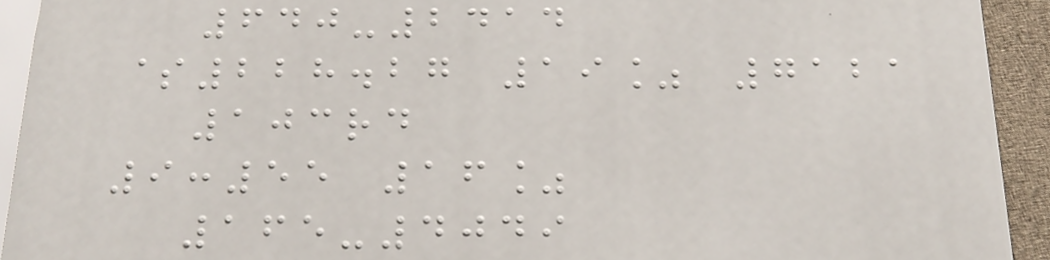640-2414
$228.27 19% 7121
103rd
9:55 16%
165-4049
